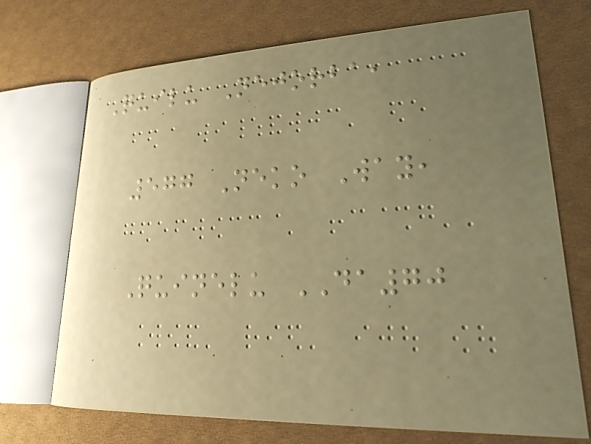Quilu Nejorba,
577 Neko Way,
Quinelu DA70
